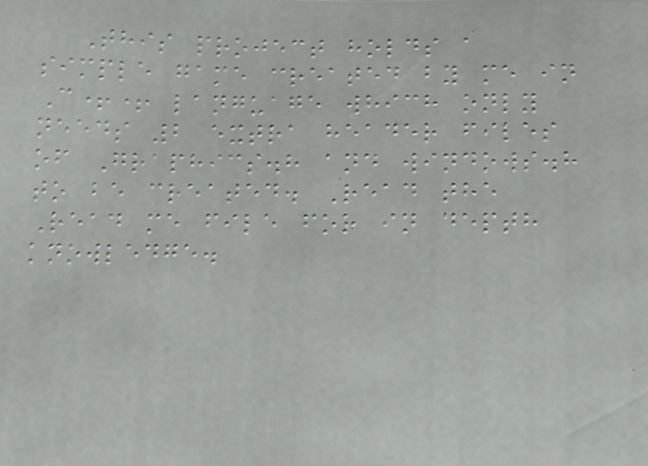This project holds a
simple game created by me in
C++ language which only
needs 2 extra header files
of Graphics.h and windows.h
to be created. Read the
Read me file for in depth
knowledge.
